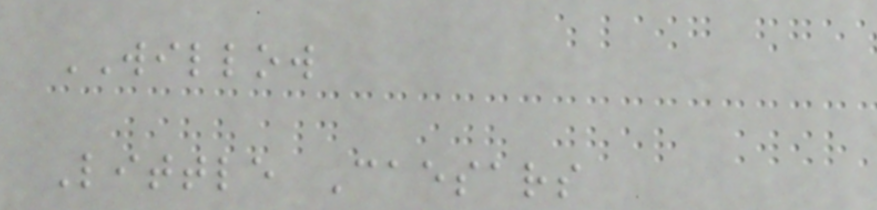WILLOW
Little Caesars
